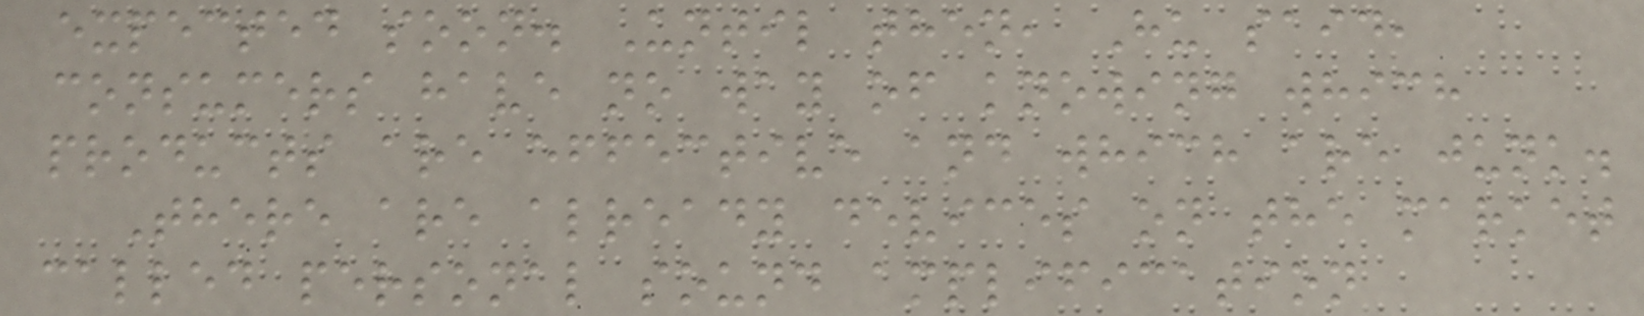expected soon. Until then, Hu said,
consumers have no way of knowing which
products are effective and which are junk.
There are already devices on the market
called personal sound amplification
